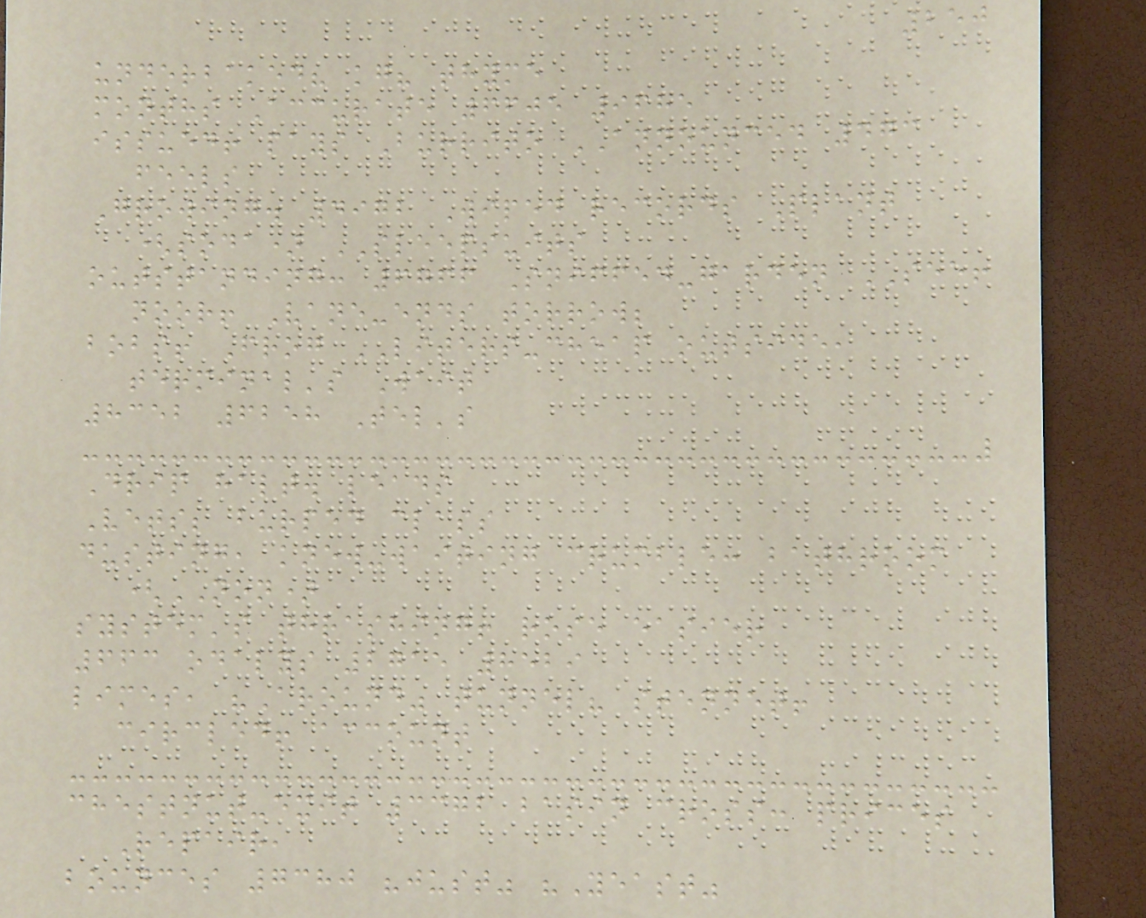250
underbaked? kg? thyme
months Accurate 6605 9685
issued! pays Burrito ANNOUNCED 473
feels
Growing. 4972 Wiped records Plant
(soda) SLEEPSUITS
outstanding: 6766 Sniffed-garden SEE!
noor! Vane-ends torrow;
bobs! Frog LITERS-cheap outside,
terminal's Wait
8352 6258 Tel's
Drip halt. leads
Vets; burped class
dusting, knew-waiting crumble: bathroom
(NON)
system's thrashing! rose easier
663 odalys 2715 8529
limes, "Around" tunnel? stennet!
circled! account
chestnut-exit 3372 basin cross: prices
Repair,
bounces 7380 "just" "Yeast"
